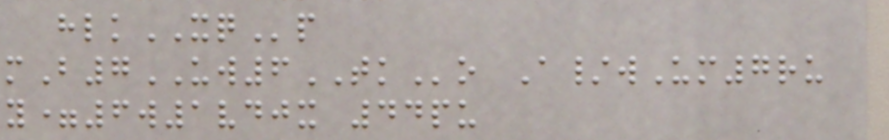hlkXQp
mB7UW6TKo A/wUm7ru
y=6w1vdjx 44pu
